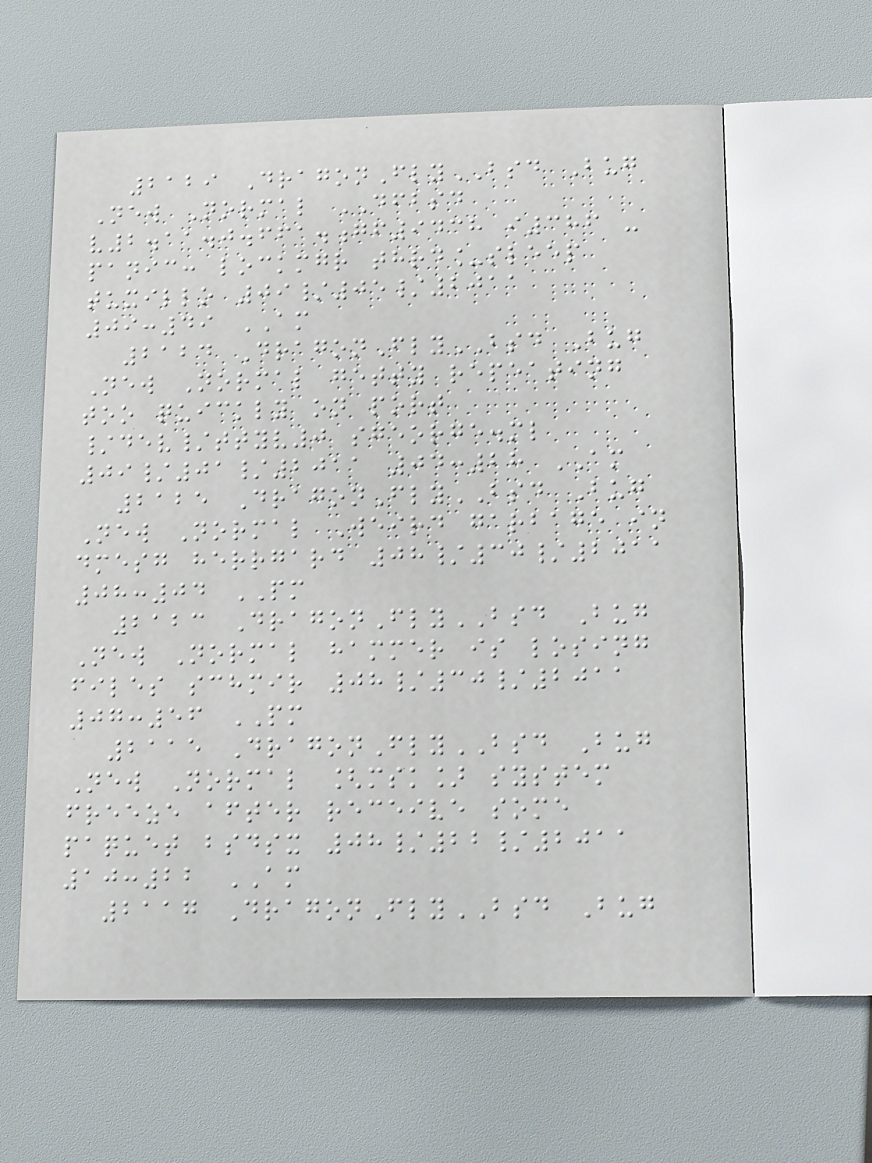2129 DragonFlyBSD Bug
New Normal DFBSD
v2.11.0.661.gf9438 i386 -
panic: lockmgr thrd_sleep
tuxillo 09/05/2011
09:49 AM
2124 DragonFlyBSD Bug
New Normal getty repeating
too quickly on port
/dev/ttyv0 sgeorge.ml
09/01/2011 04:28 AM
2125 DragonFlyBSD Bug
New Normal Weird garbage in
dmesg herrgard 08/30/2011
08:04 PM
2123 DragonFlyBSD Bug
New Normal hammer is losing
files schmir 08/30/2011
07:56 PM
2115 DragonFlyBSD Bug
New Normal [msk] system
freeze after receive some
paquet bsdsx 08/22/2011
10:22 AM
2117 DragonFlyBSD Bug
